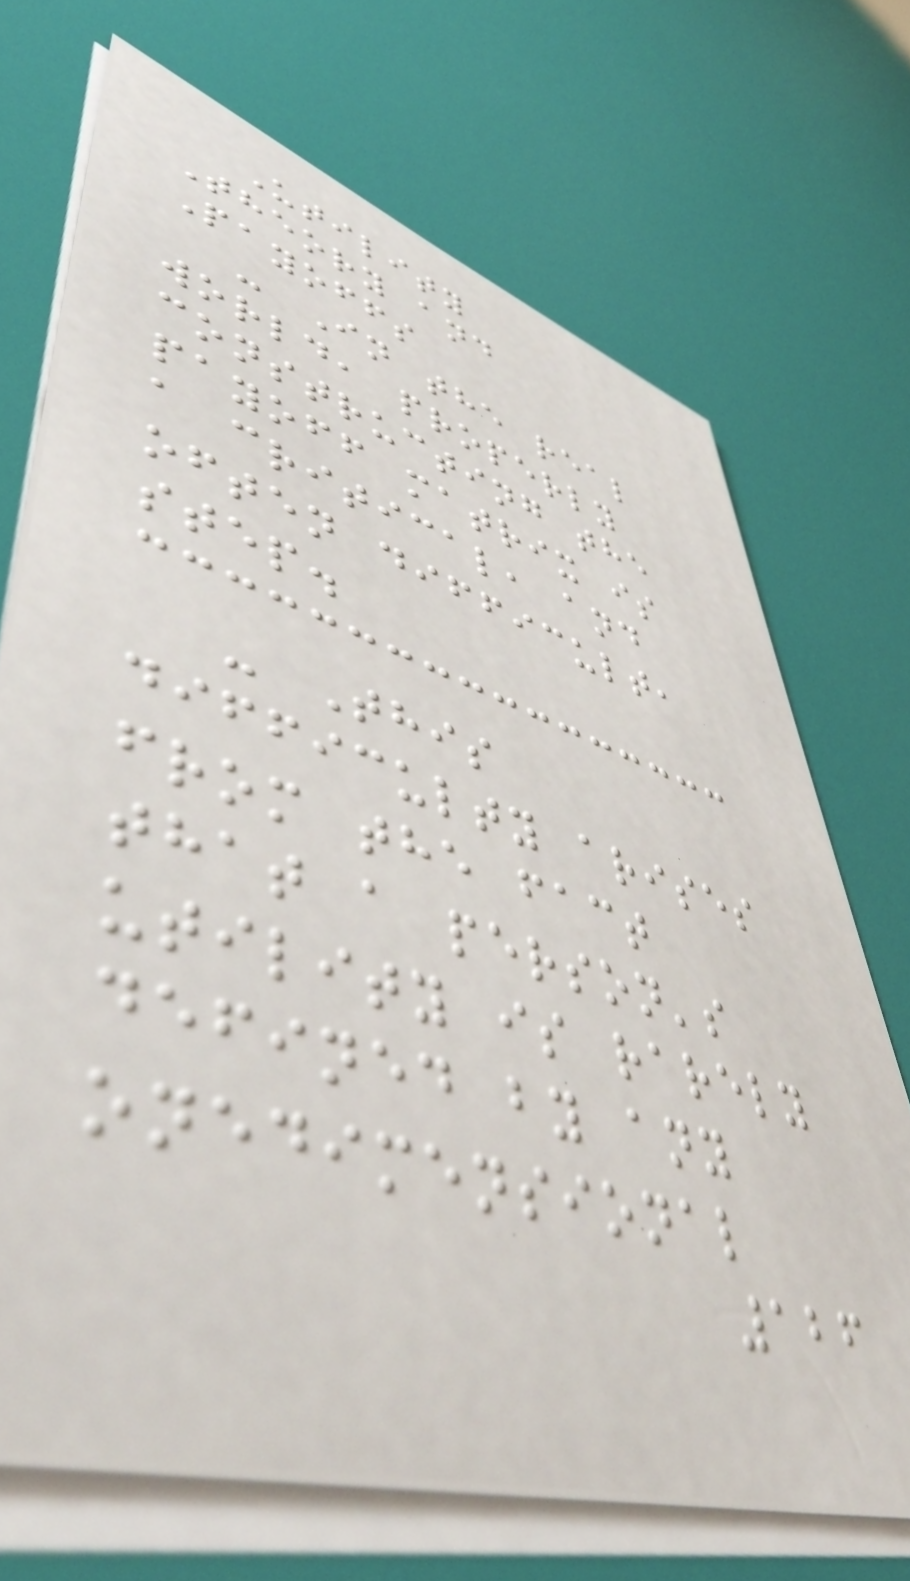Utility
Theory and
Payoffs
- In the real
world, properly
constructing the
payoff matrix is
a critical, and
often difficult,
step.
- This
difficulty arises
from the fact
that a person's
utility is rarely
defined by any
onedimensional
126
